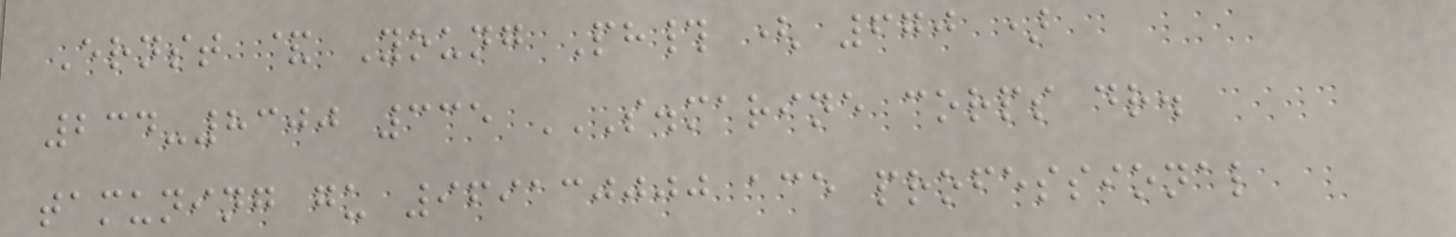Ernst & Young Ph# ( 670 )
234-8300 335 S.MARINE CORPS DR.
TAMUNING GU 969130000 ACE PROFESSIONAL
